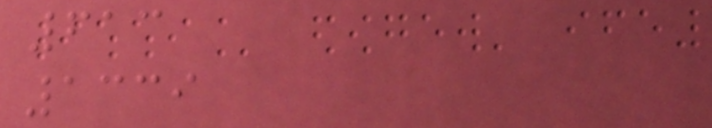613
1339
